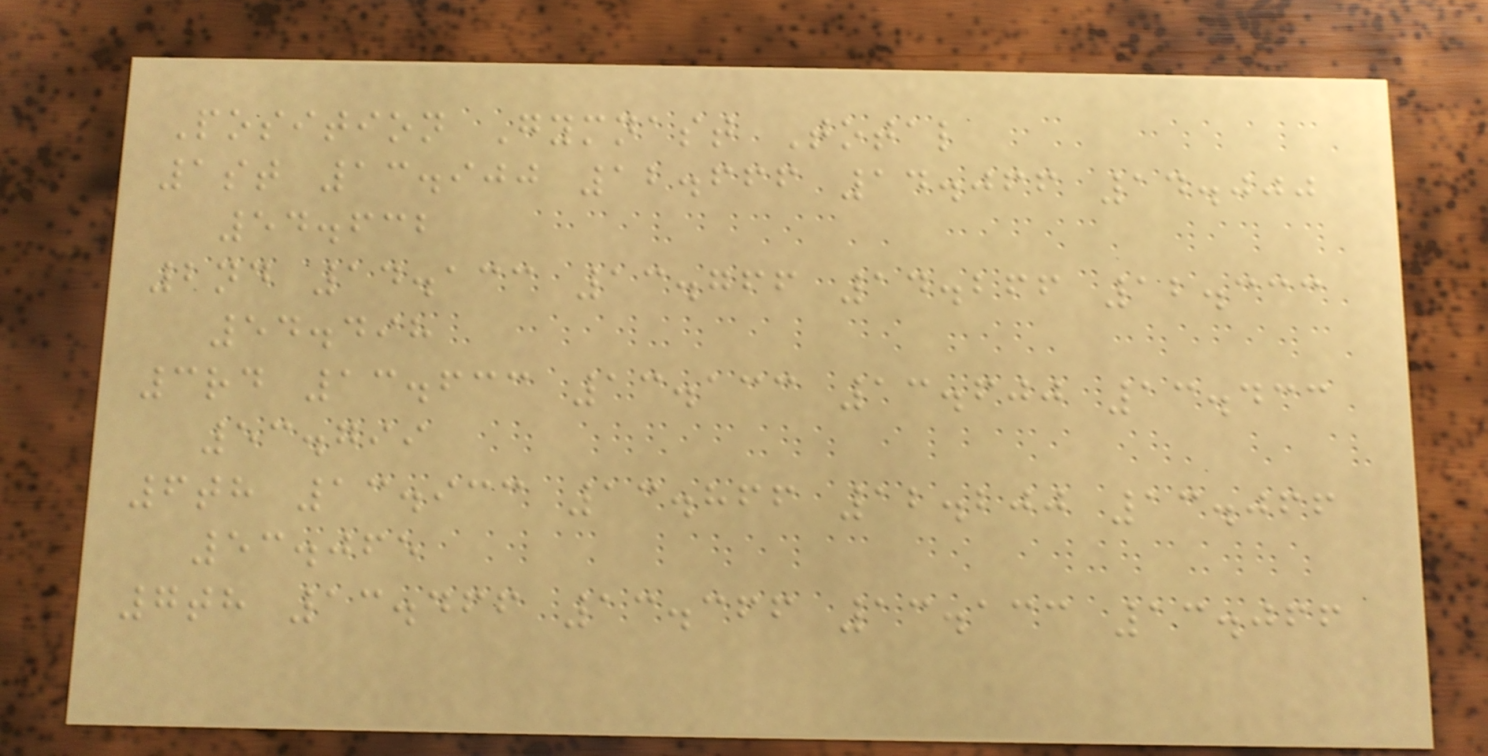Position Gymnast Total
1st 13.900 12.666 14.066 14.000
54.632
2nd 14.133 13.766 14.266 12.333
54.498
3rd 13.633 13.133 13.600 13.433
53.799
6th 13.933 13.866 12.200 13.066
53.065
7th 13.466 13.366 13.133 13.066
